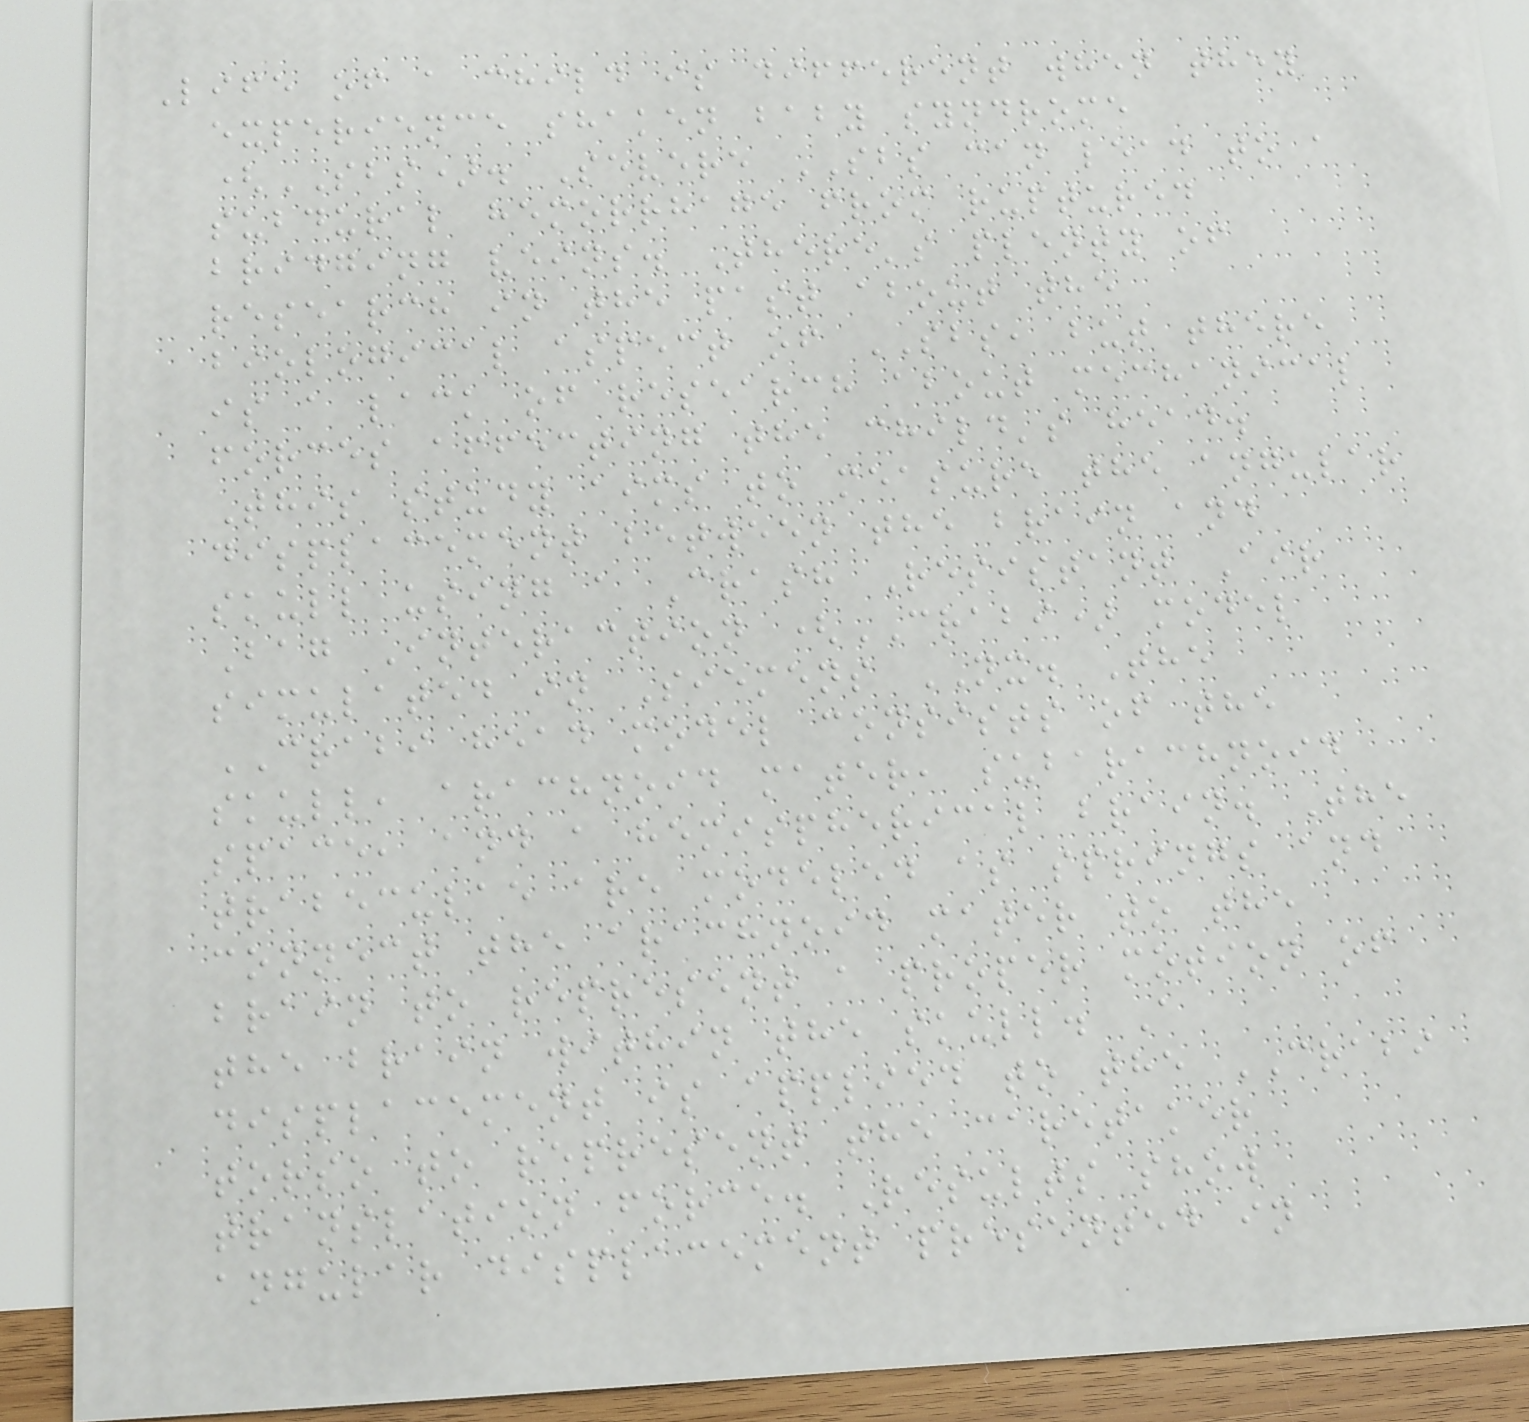Life of a child is different when they
experience shaken baby syndrome
(SBS). Severe SBS can lead to a
subdural hemorrhage from ruptured
bridging veins. There's plenty of
research in the past about the
biological aspect of SBS, but there
is a lack of research about mechanical
forces affecting the child's head.
This study aims to measure the angular
displacement between the brain and
skull using a Crash Resistant Air
Bag Interaction (CRABI) model
simulated in Siemens NX. The
CRABI head model consists of the
skull, arachnoid mater, subarachnoid
space, and a hemispherical brain. The
trabeculae are modeled as springs and
connect the arachnoid mater to the
brain to represent a proper motion of
the brain within the skull. A
displacement is applied to the CRABI
torso to represent the caretaker
translation force. Results show
angular displacement presented in
